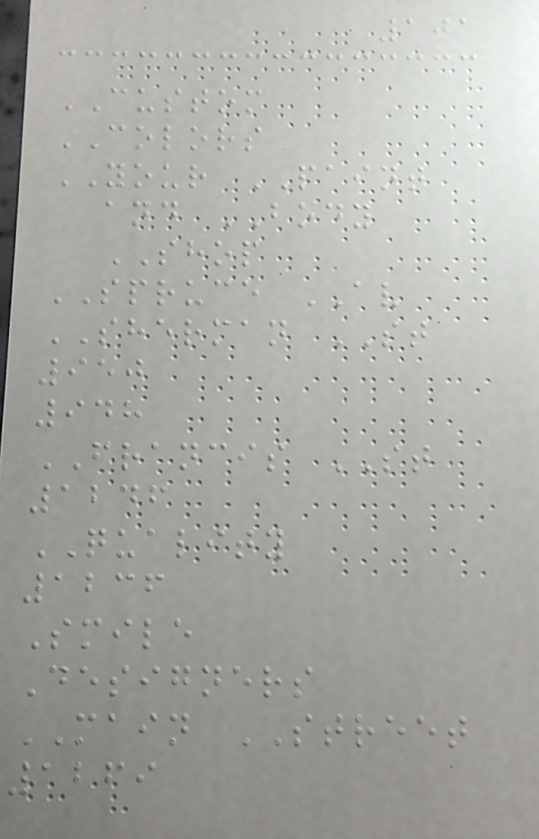101
CUSTOM
COLORS
YOUR PAINT
and BODY
SHOP
SPRUCE AV
SHERMAN ST
950
948
FRANCIS ST
1246
QUALITY
1236
Smile
Designers
MAIN STREET
1269
